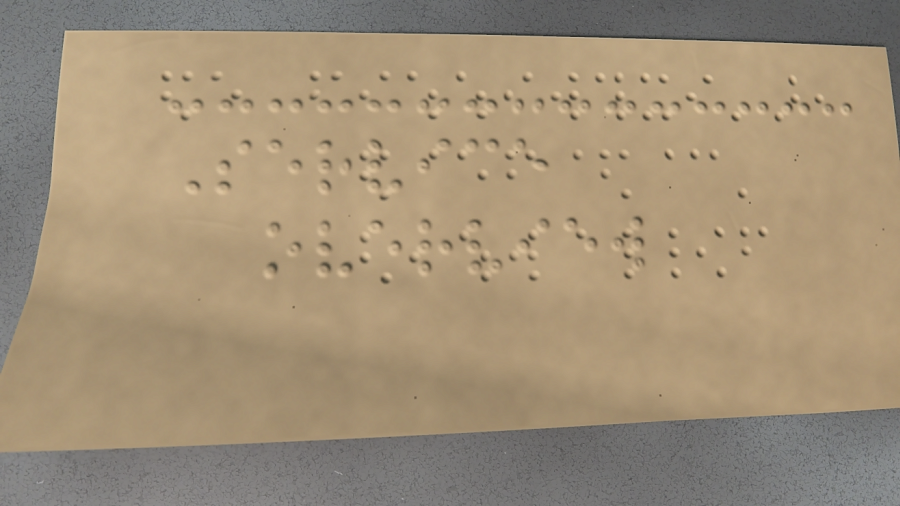Service
overview
